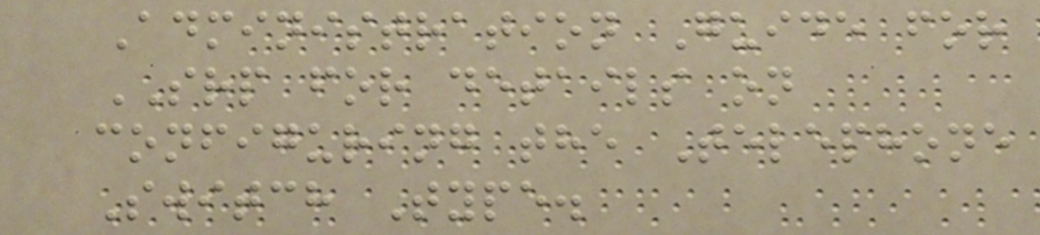Administration Guide for
SRP for details on
configuring the Telephone
Switch Type.
